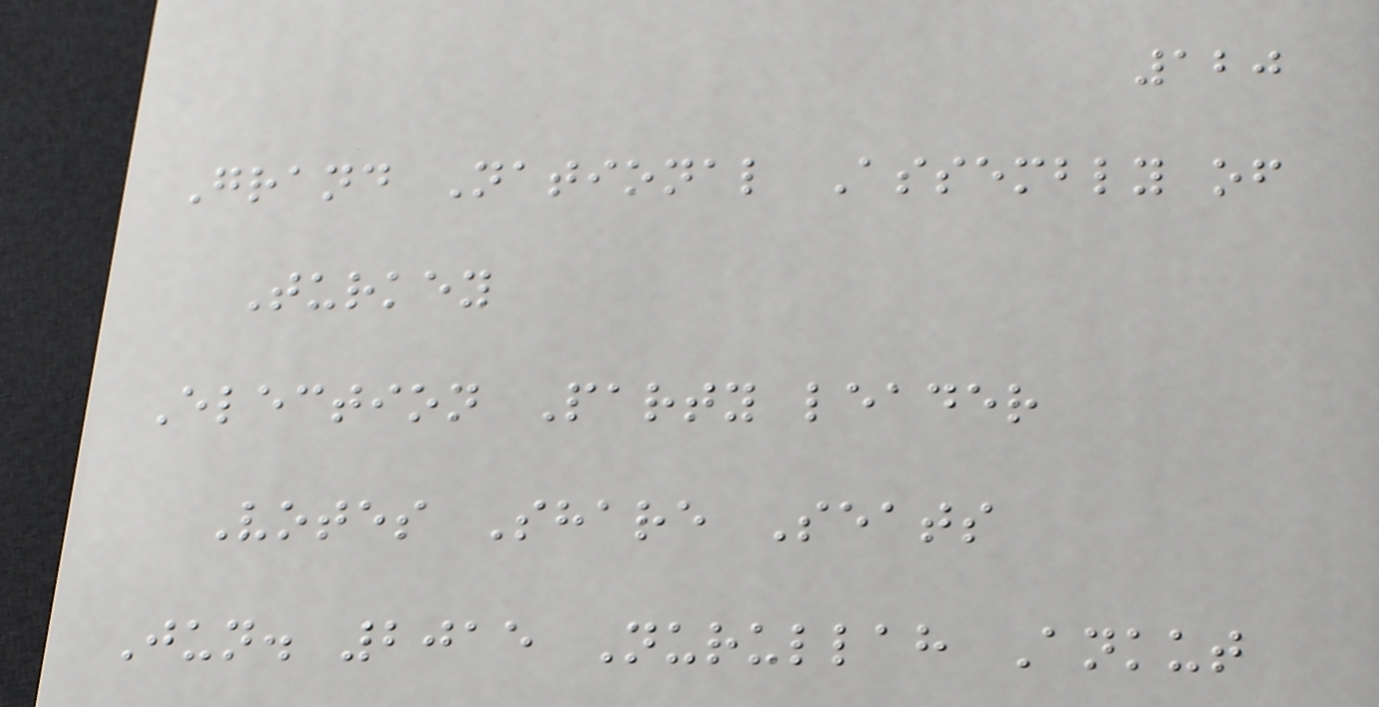120
Grand National Assembly of
Turkey
Election Party leader
Votes Share Seats
Jun. 2015 Nurullah Ankut
